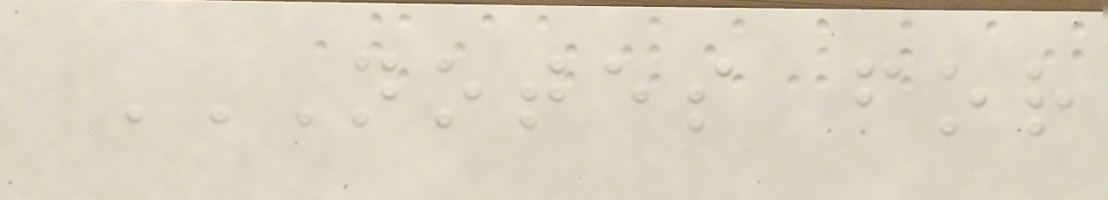NOTES FOR
